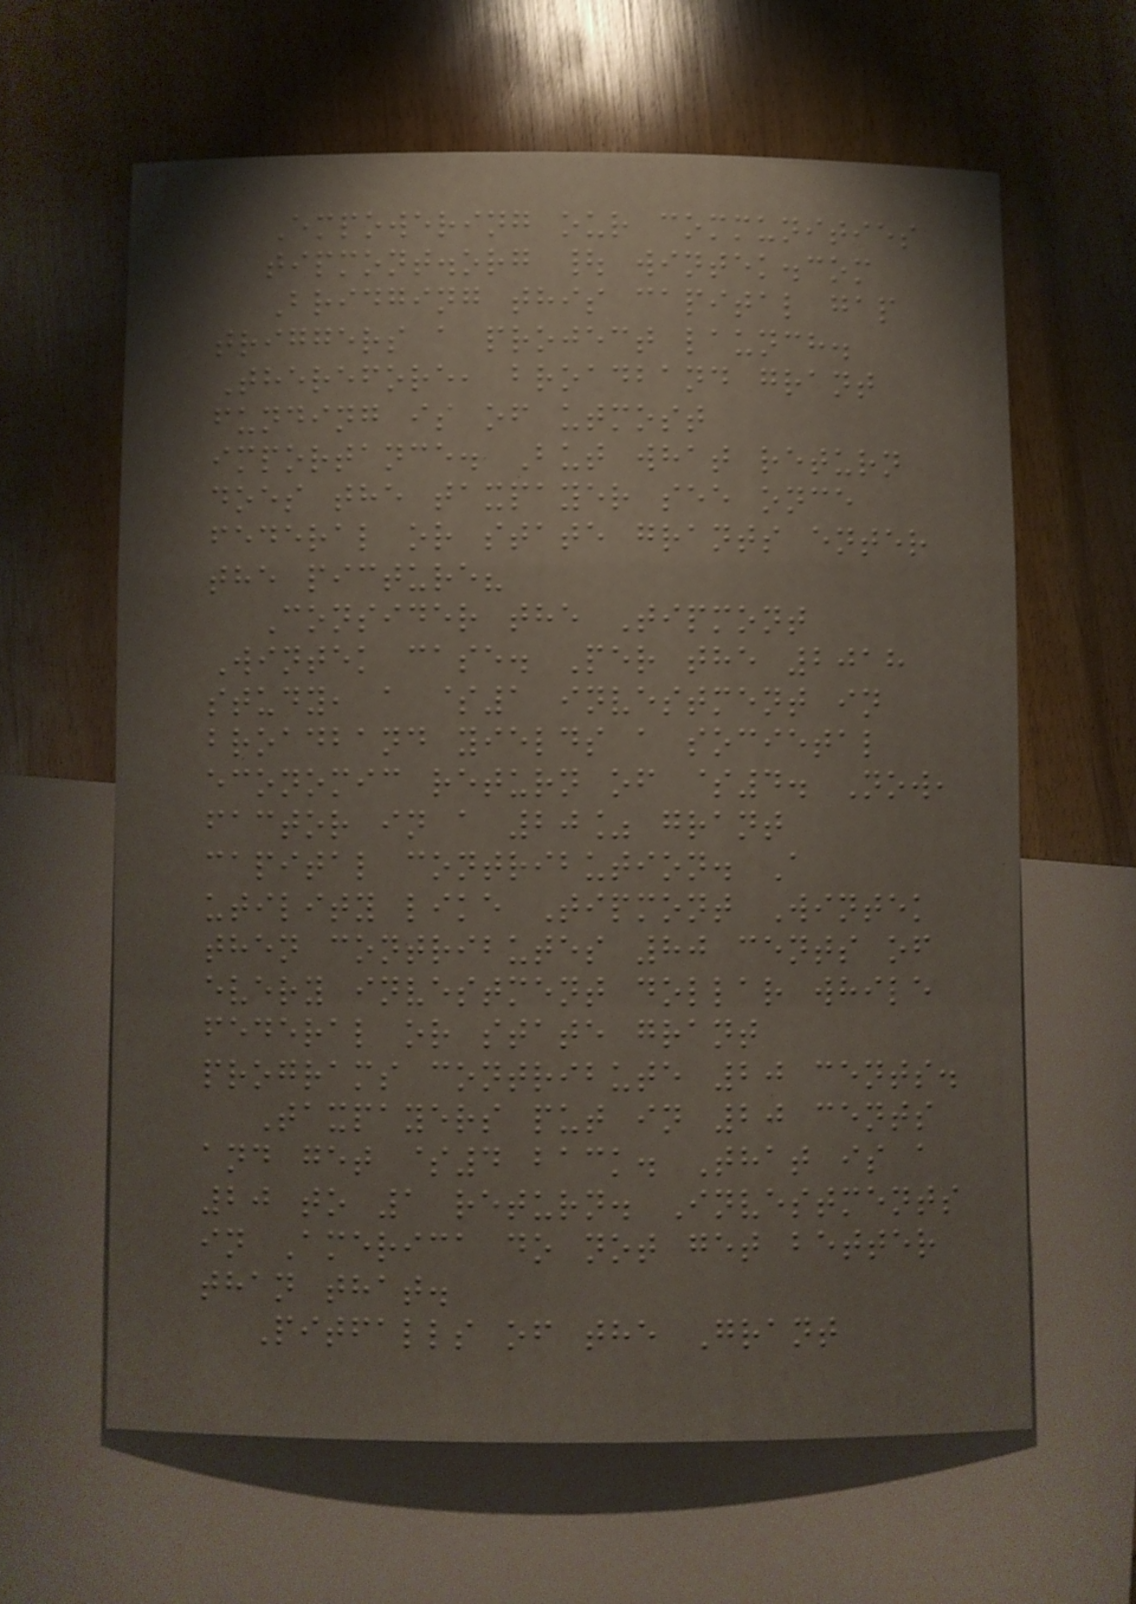Empowering our communities
tipmont.org | wintek.com
Bridging this capital gap
triggers a project launch.
Therefore, broadband grant
funding is of utmost
importance. But what return
does the taxpayer see once
federal or state grants enter
the picture?
Consider the Tipmont
Wintek case. Per the 2018
study, a $1 investment in
broadband yields a societal
economic return of $4. Now,
factor in a 20% grant
capital contribution. A
utility like Tipmont Wintek
then contributes 80 cents of
every investment dollar while
federal or state grant
programs contribute 20 cents.
Taxpayers put in 20 cents
and get $4 back. That is a
20 to 1 return. Investments
in America do not get better
than that.
Pitfalls of the Grant
